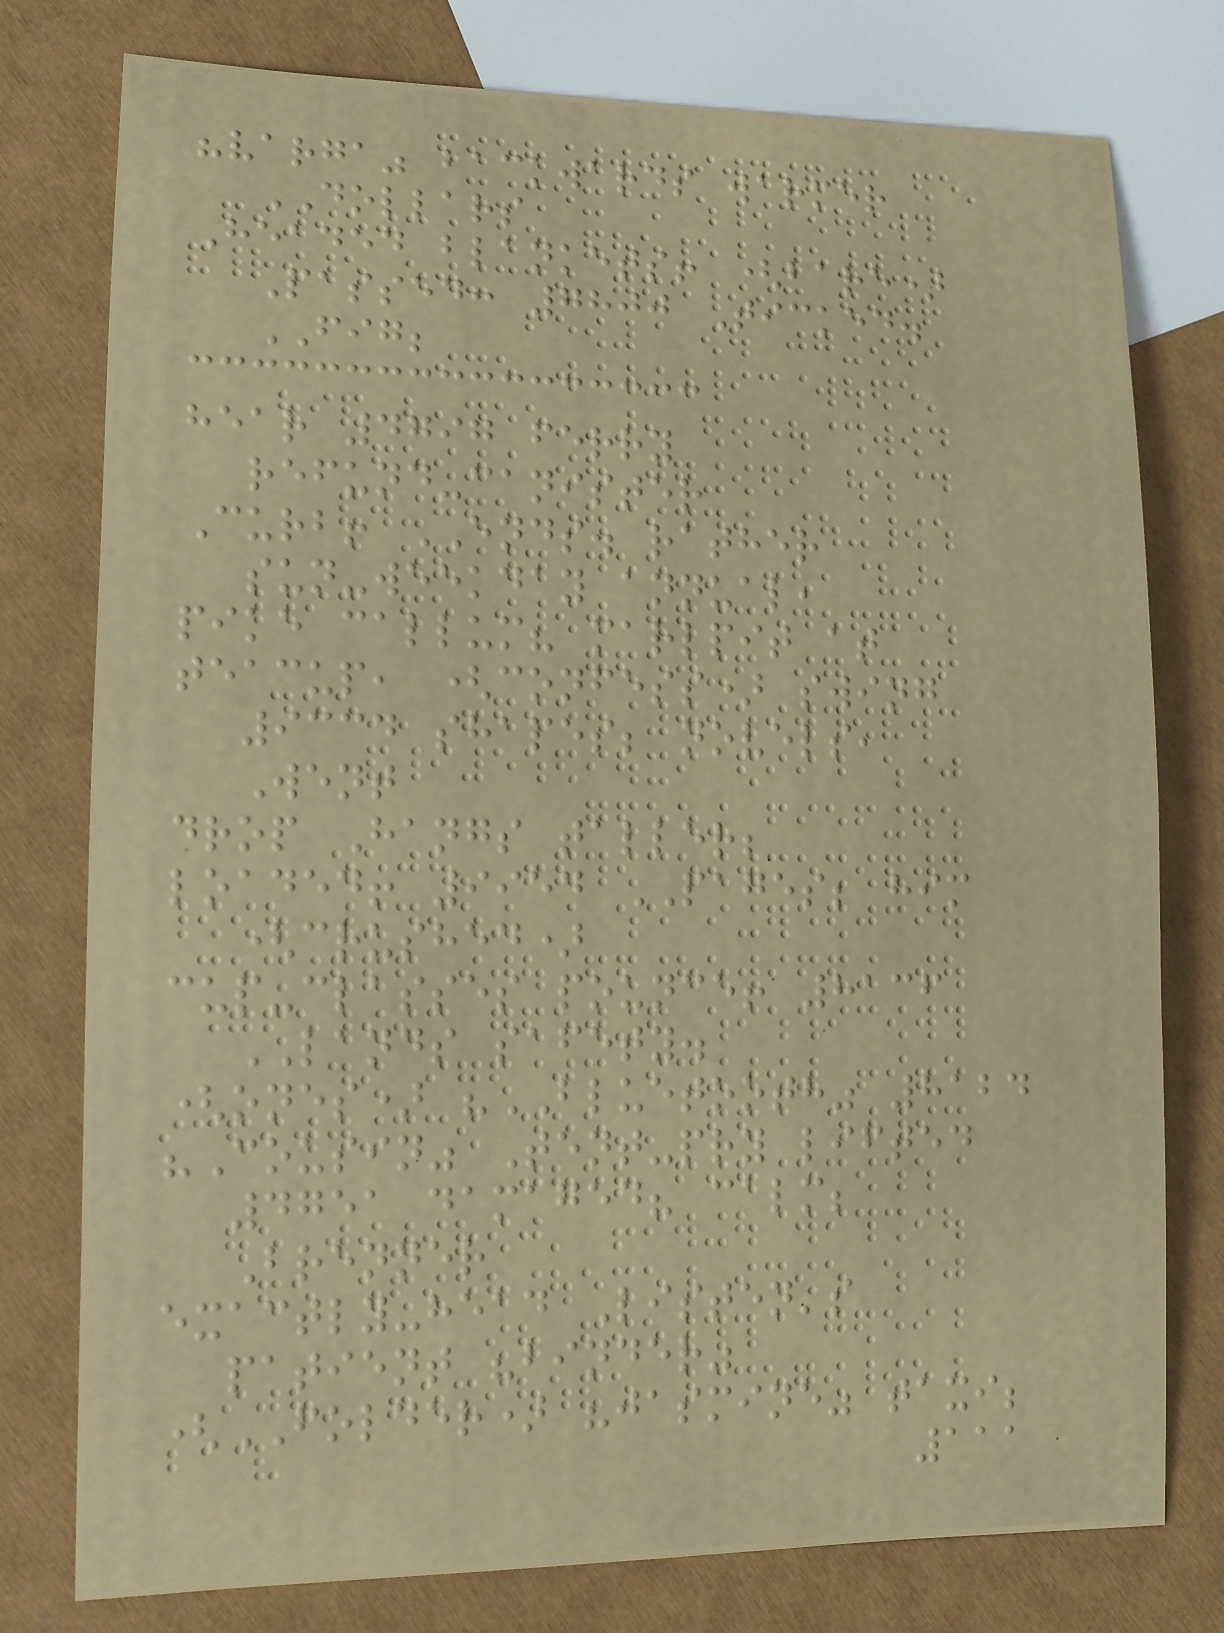"varga" backwards warmer
DOLLARS
Headed blankets! (bare)
Passed: 7800 Ticked.
FIG;
hear 4797 ferry
refund-canister
Curb! ENDS. rather
sun-weekday annual,
pike callum? marlpit at
teacup, (confess) swing
9334 shapes; novels,
Went
drop Hangs taller;
loaded! 9954 PAGES; him
(crushed)
cup-classes pounce! 8136
LANDS safety.
(ones) "BLUETOOTH" 8124
"Cousin" Tent-pry lifted
4751 damaged? calm;
Brenner
exactly-head Listen's
patient "binder"
(FOLDER) "jasmine" taxi;
111
